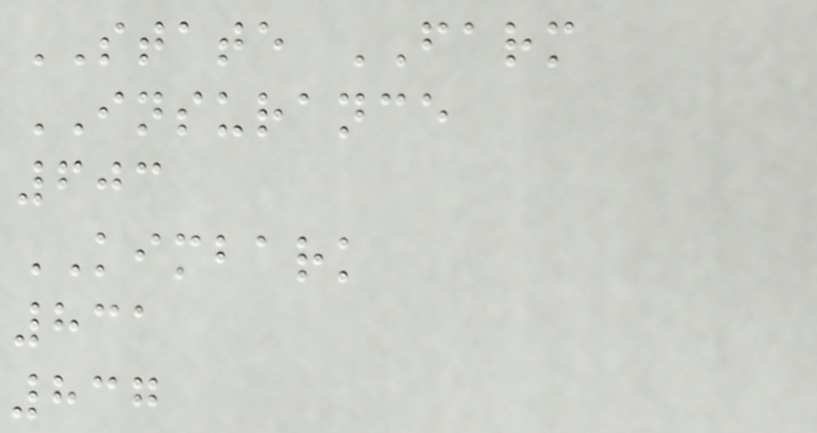STATE FARM
INSURANCE
603
KIMBARK
831
837
